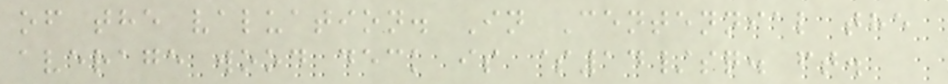of the valuation. In Centennial the
average wood deck is $14/sq. ft.
